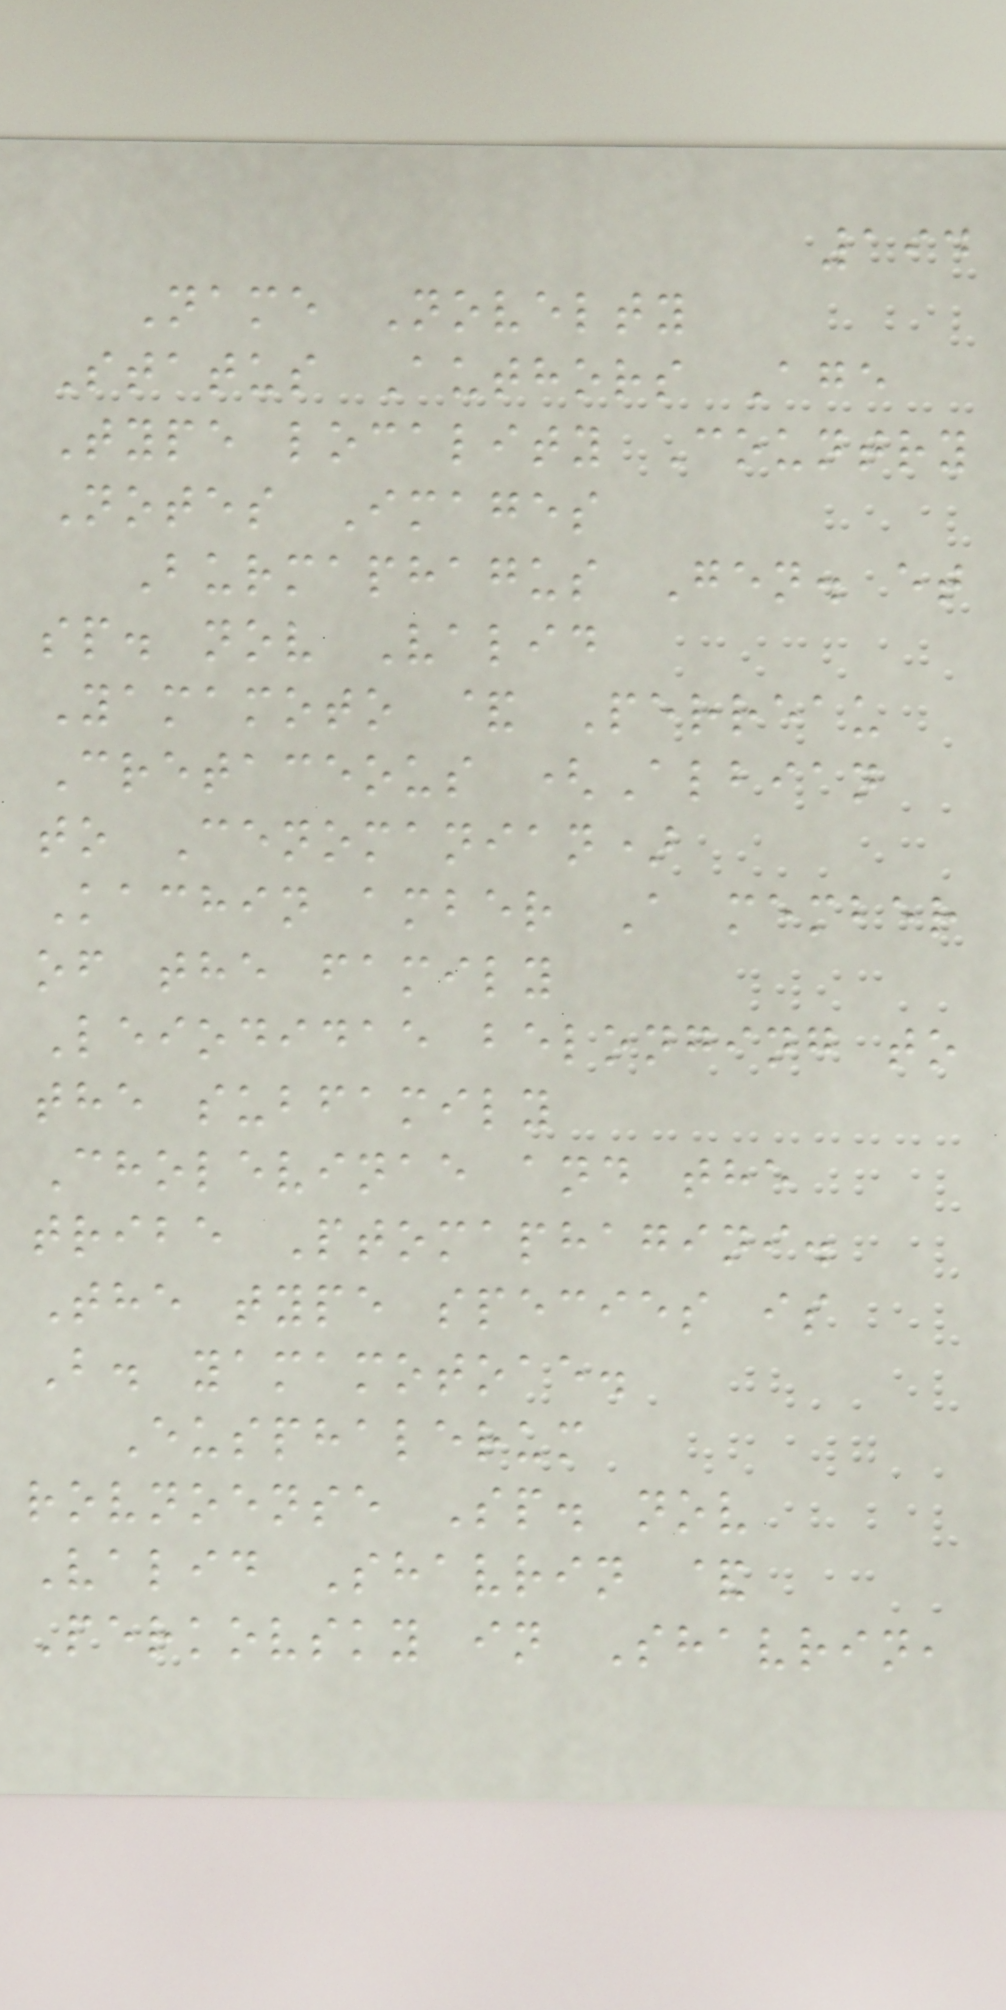194
Name Novelty
Status Authors Age
Type locality Country
Notes Images
Burmaphagus Gen. et
sp. nov Valid
Yamamoto & Perreau
Cretaceous (Albian
to Cenomanian)
Kachin amber A member
of the family
Leiodidae belonging to
the subfamily
Cholevinae and the
tribe Ptomaphagini.
The type species is
B. yamamotoae.
Eusphalerum
rovnoense Sp. nov
Valid Shavrin &
Perkovsky in Shavrin,
